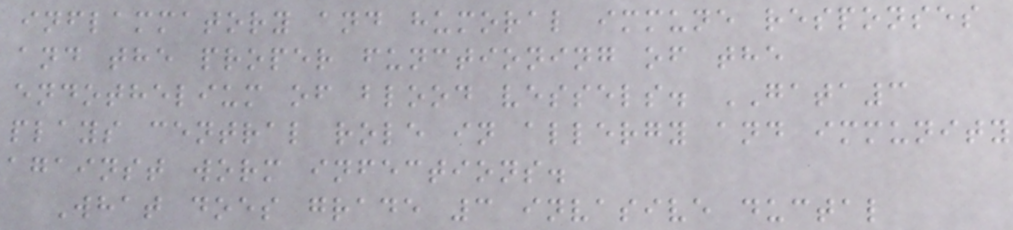inflammatory and humoral immune responses
and the proper functioning of the
endothelium of blood vessels. GATA3
plays central role in allergy and immunity
against worm infections.
What does grade 3 invasive ductal
